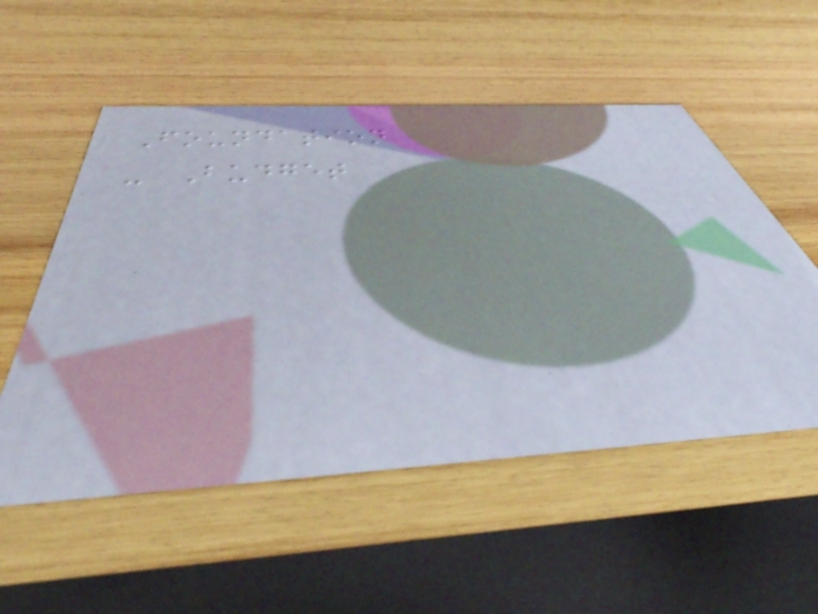Foundation
- Budget
